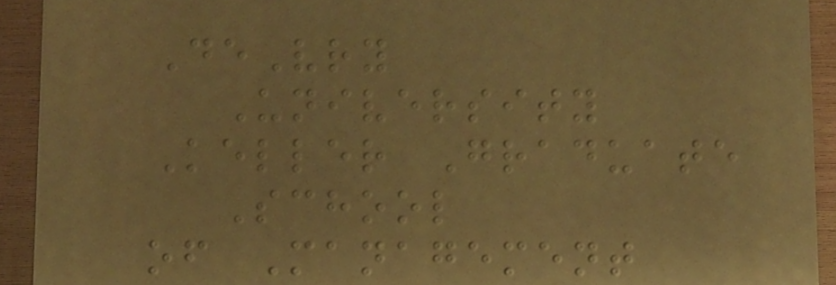DeVry
University
Keller Graduate
School
of Management
